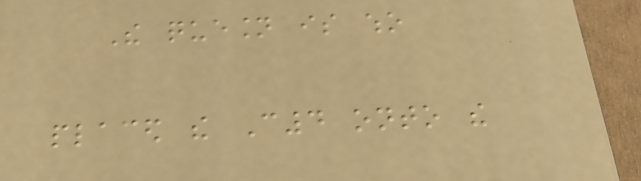The quesion is who
placed the C4 onto the
